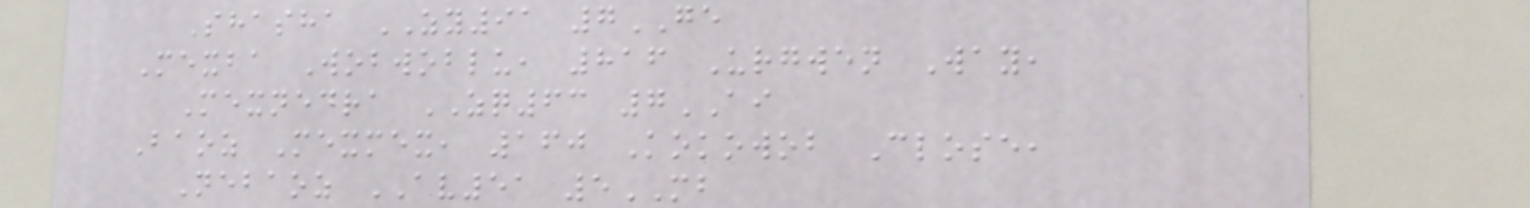Shasha ZY91 7GE
Mexba Wobwoblu, 816 Urgwen Way,
Mexnedra ZQ63 7AI
Baoz Mexmex, 160 Kokowob Close,
Nebaoz AV51 5MB
